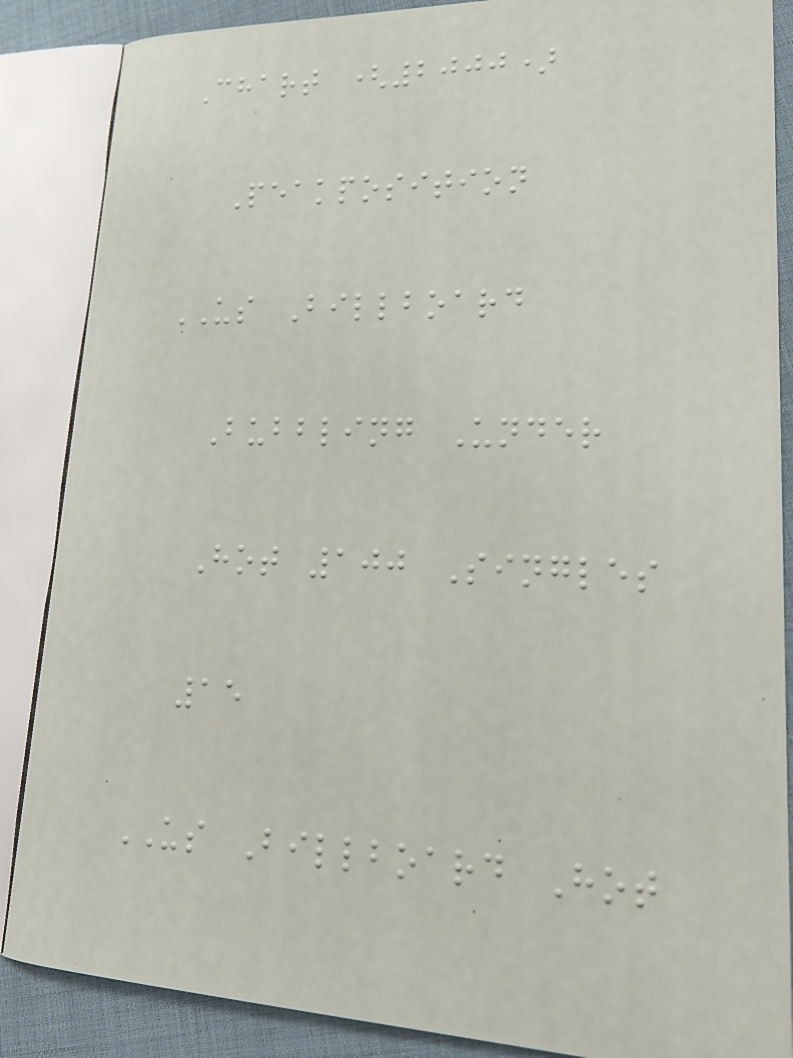Chart (2000)
Peakposition
US Billboard
Bubbling Under
Hot 100 Singles
15
US Billboard Hot
